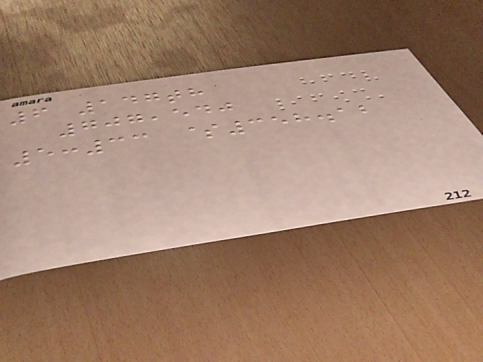6 147th
707,540
5:33 $358.12
